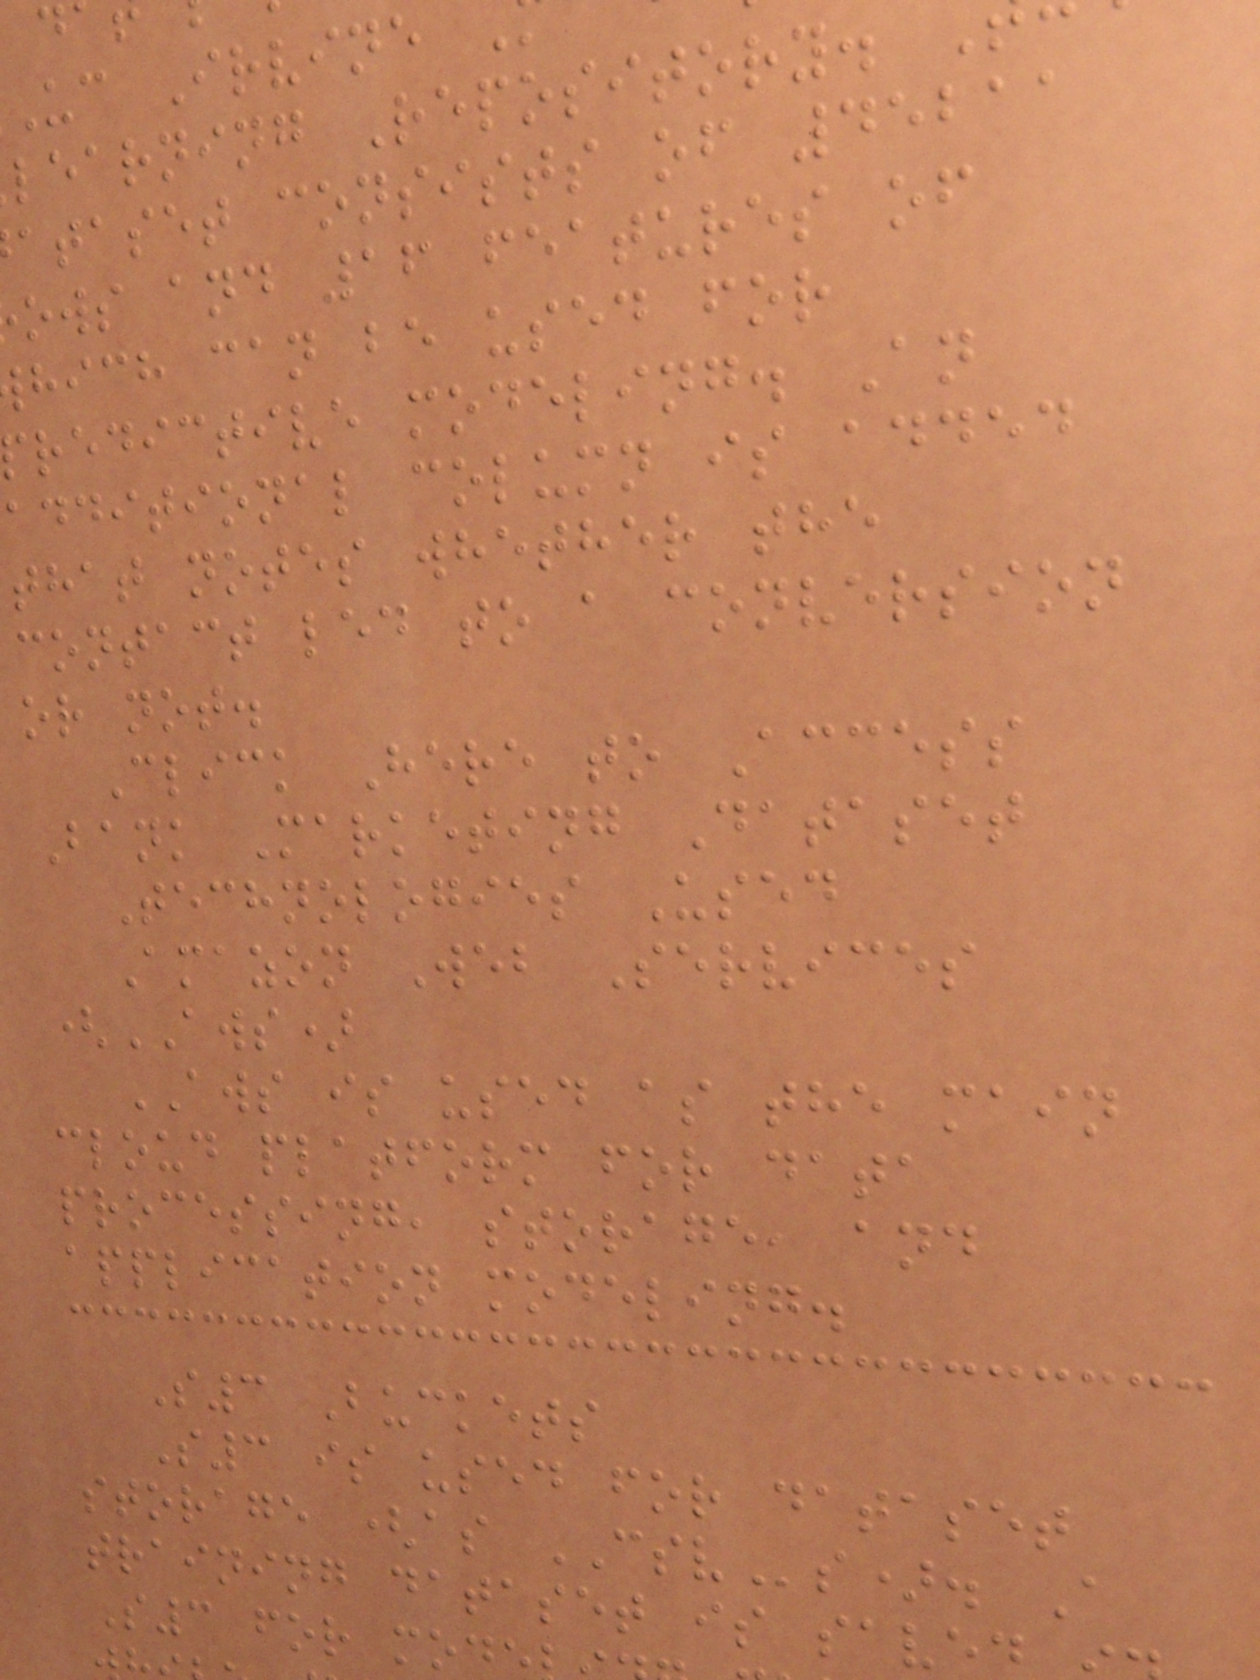uc Irvine
learning Repository.
ataset consists of 45211
ows and 16 features of
hich can be used for
redictive modeling. An
additional column is added
that notes whether the
contact led to a conversion
or not.
Click Here to Access
Bank Marketing Dataset
Technologies Used
Amazon Web Services
(AWS)
AWS is used as the main
cloud platform for data
processing, storage, and
application modeling.
S3 Buckets
S3 is used for dataset
storage (as CSVs). A
training dataset is save
S3 for mod
